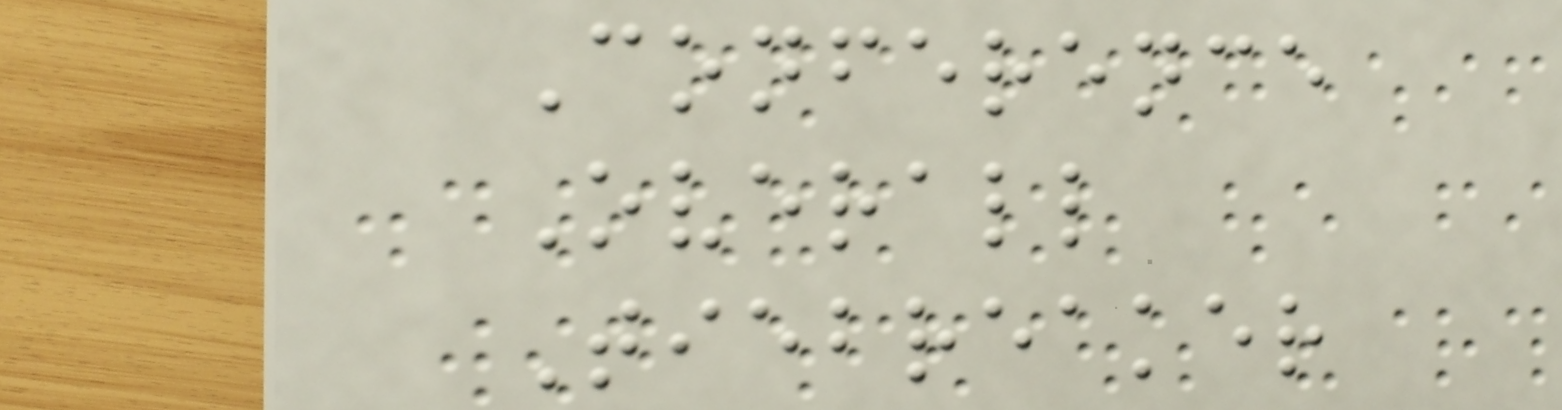Conference
Overall
Tiebreaker
